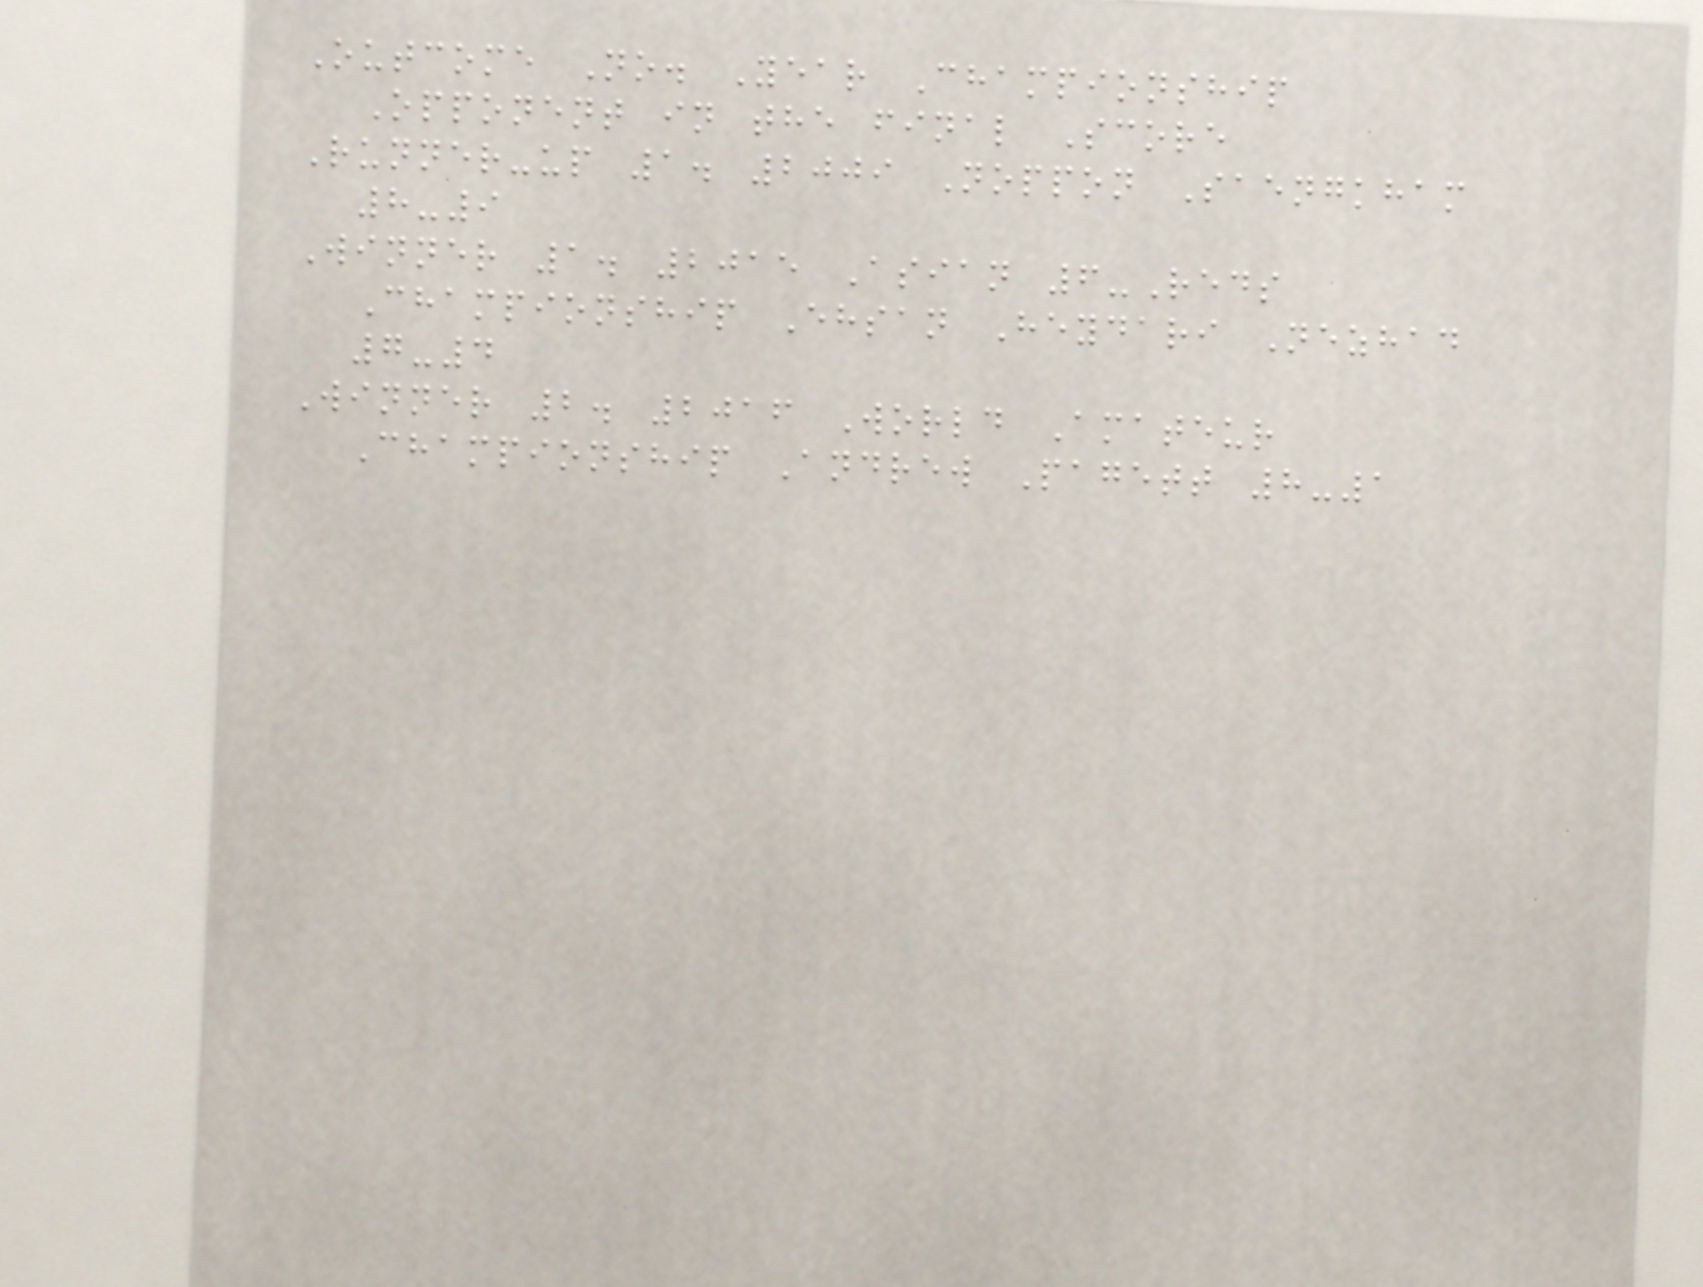Outcome No. Year Championship
Opponent in the final Score
Runner-up 1. 2009 Noppon Saengkham
8-9
Winner 1. 2015 Asian 6-Reds
Championship Ehsan Heydari Nezhad
7-4
Winner 2. 2016 World Amateur
Championship Andrew Pagett 8-1
